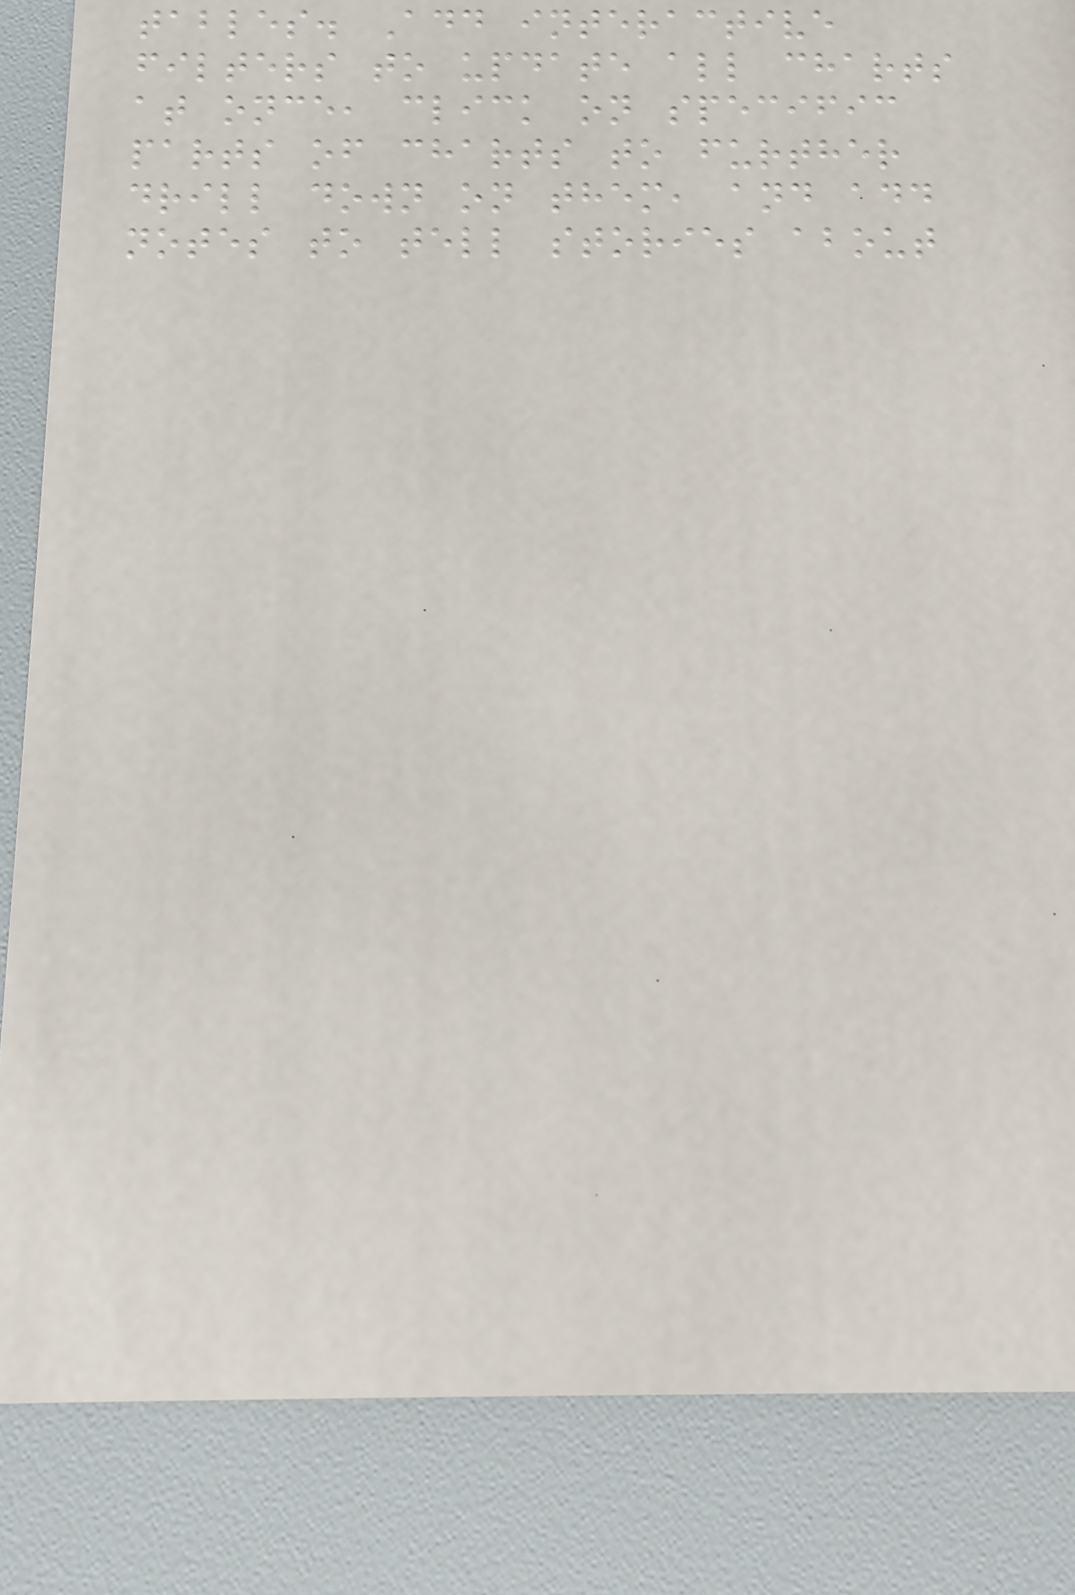tables. Add interactive
filters to update all charts
at once, click on specific
parts of charts to further
drill down on them, and add
notes to tell stories about
